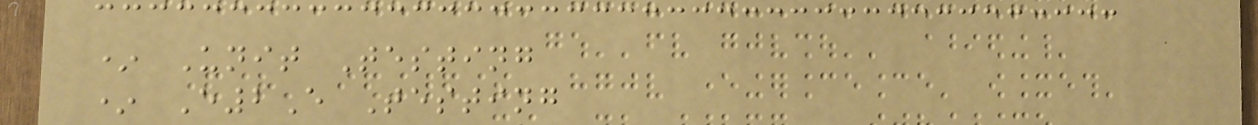* Unit Testing
* E2E Testing
